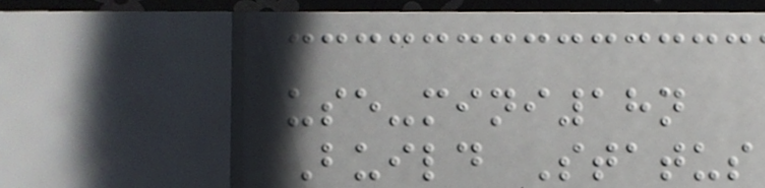use-mini18n
Build Status
